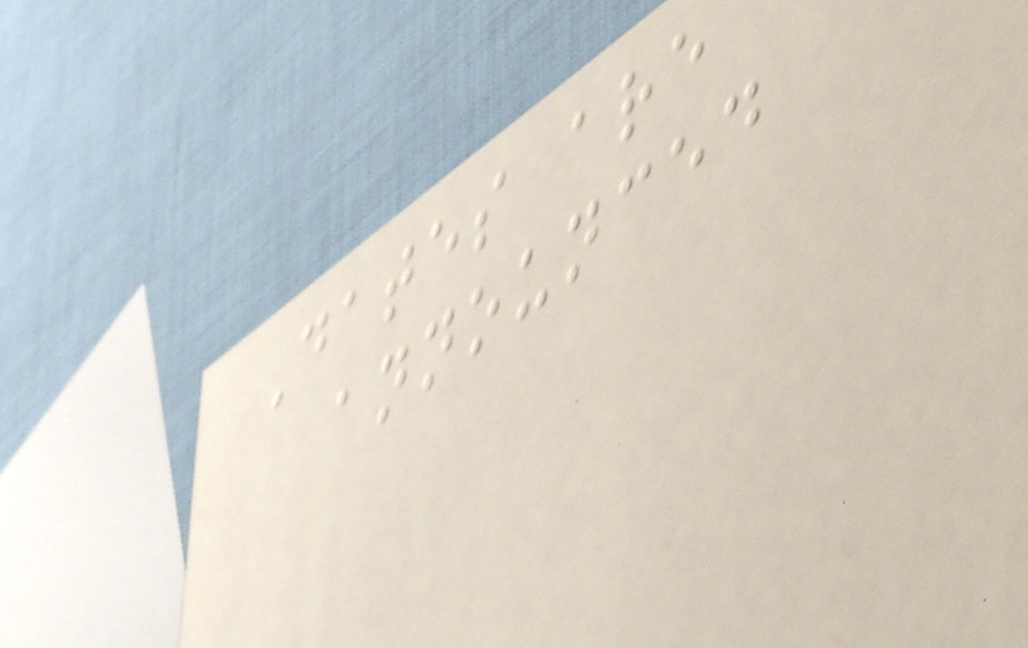Dates are
announced
